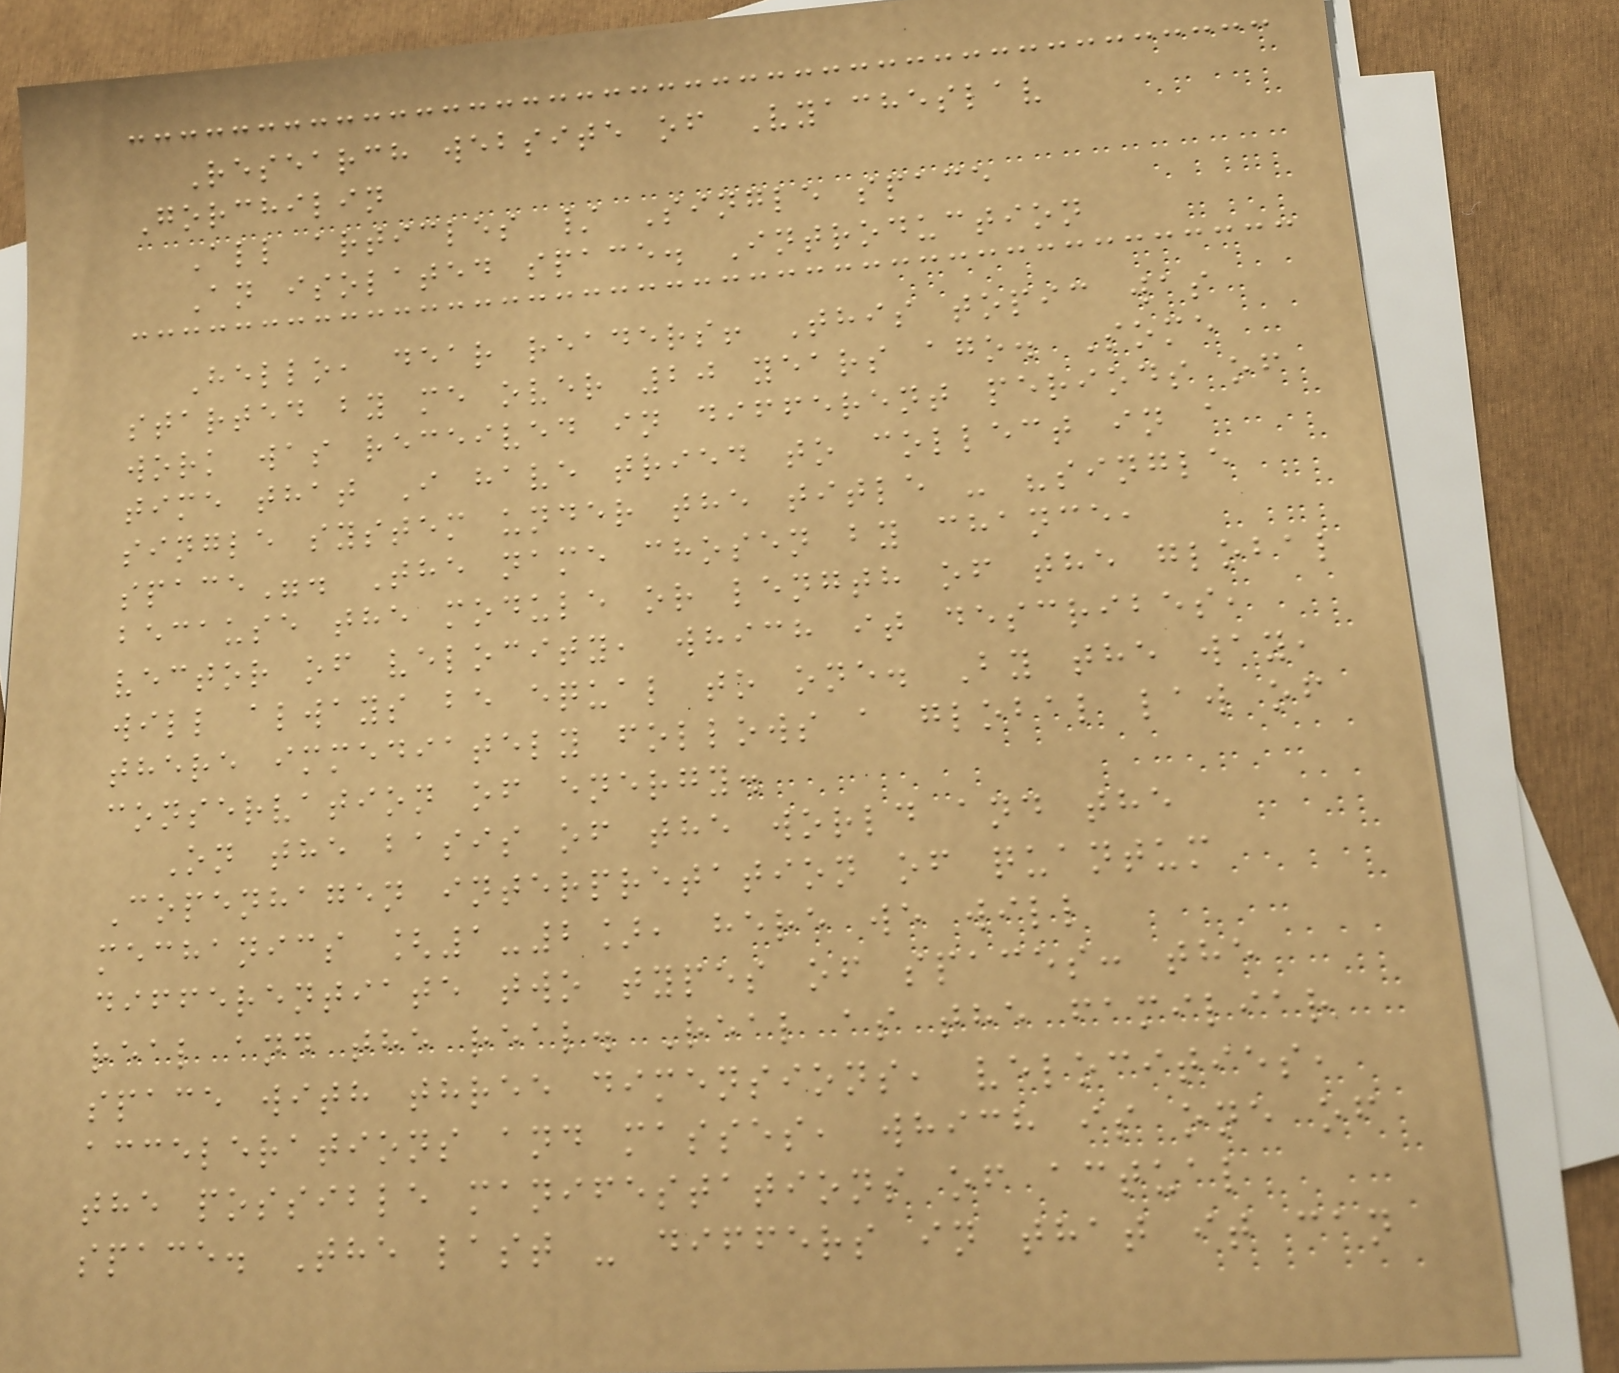Research website of Vyacheslav
Gorchilin
All articles / Single space
An isolated space. Introduction
Hello, dear readers! This topic was
started by me over 20 years ago. Some
work was received in different periods of
time that I have tried to collect in a
single system under the title - "single
space". The name chosen by chance,
because the module or length of the global
vector of velocity, which it describes,
will always be equal to one. By the way,
there immediately follows a global law of
conservation of energy.
On the basis of the world and the
Copenhagen interpretation of quantum
mechanics [1-2], here we will
differentiate two types of spaces: the
real and the real. Real as the familiar
space with three dimensions, velocities,
accelerations and masses, which is one of
the possible manifestations of actual
space. The last - differs in that it can
